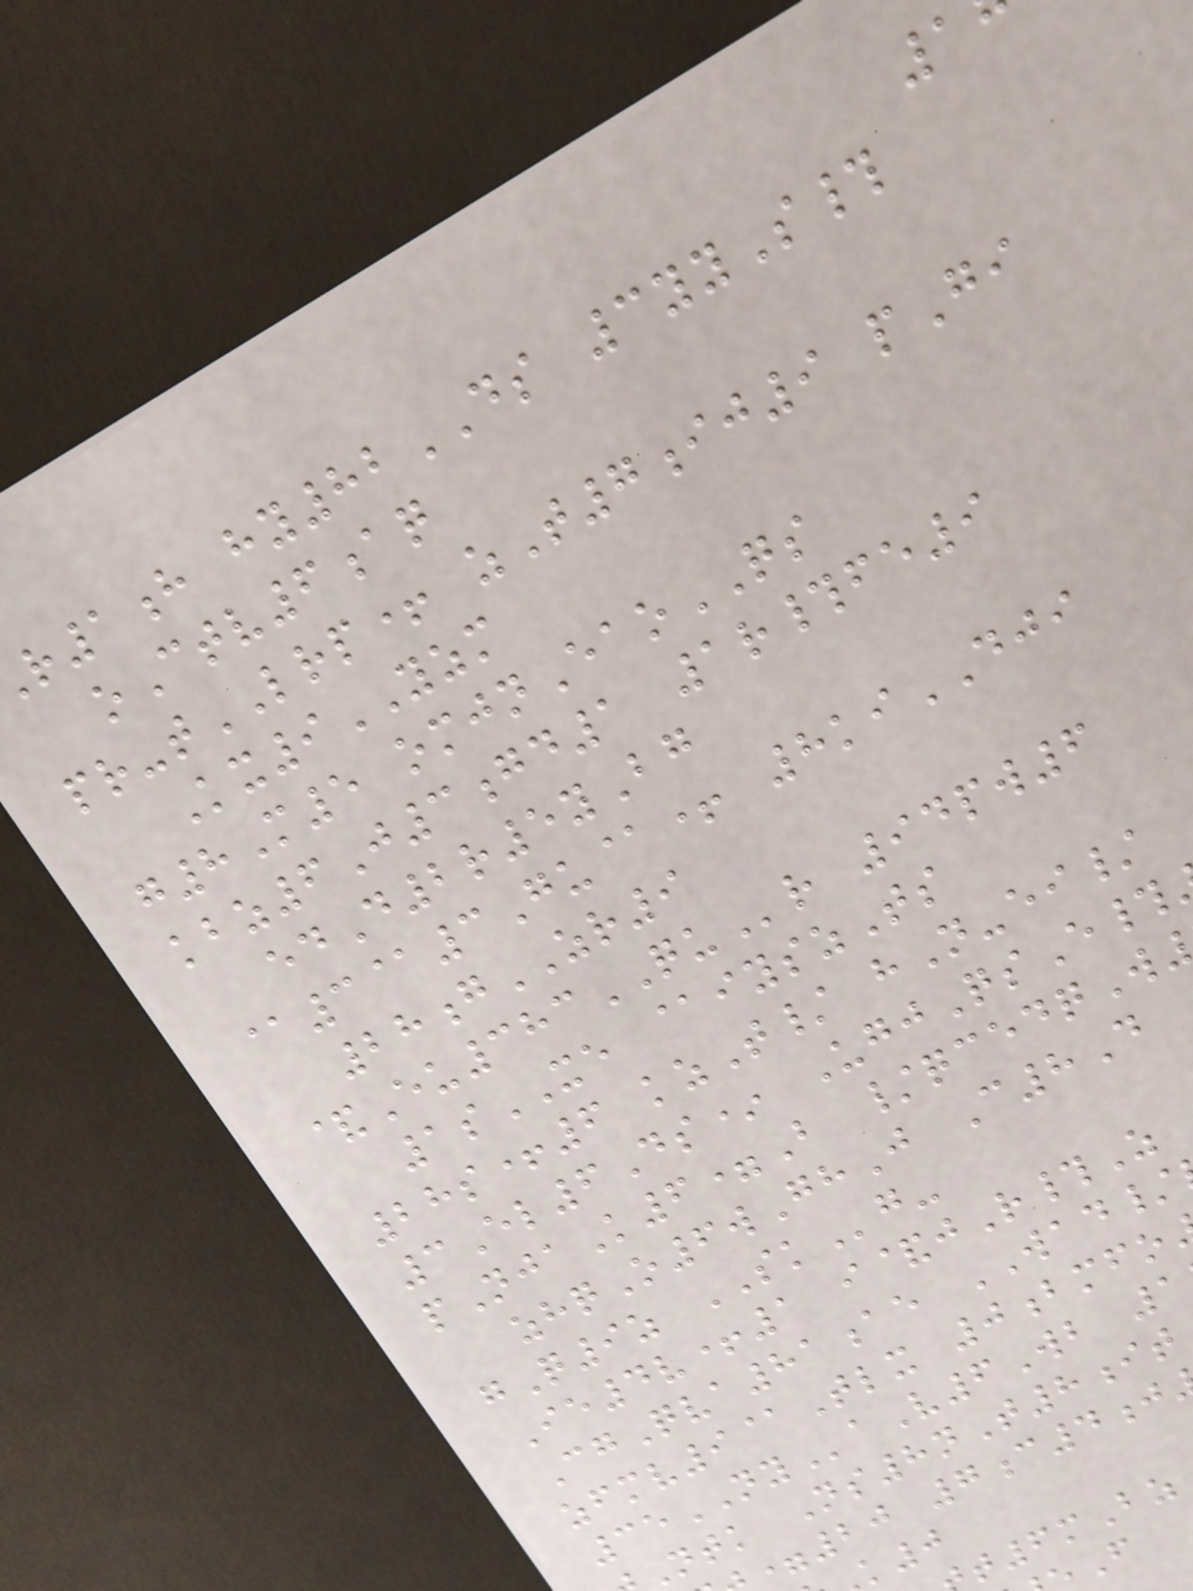r1h hy82DS 3yyS#
oCtv6aq
pr-tLRP+ zT7ij9 pGi
Kx9YZM
g8M5 omjnEaoQS
kbz6J3gd1 1r#fe9
edD2r5yBg
@3@3Gu@+ 8kiDJI
28gZR9
&Eu383QUr 94pw6
1sXE @iyszTs
28s+6 kzT/ hN-ei/
3El6Ds* UgjQsE#
pNjaK6=B /qcedqW
zhqO6wGhJ C8D
gQ9z SKg-
Ie4v+1 i&jR#Z
CgQva81ae WAD/
zfmv9@Tlx 0bmfo
35NYaV6Wb 1
ntk Ns8nT8it
=20 7c4j
